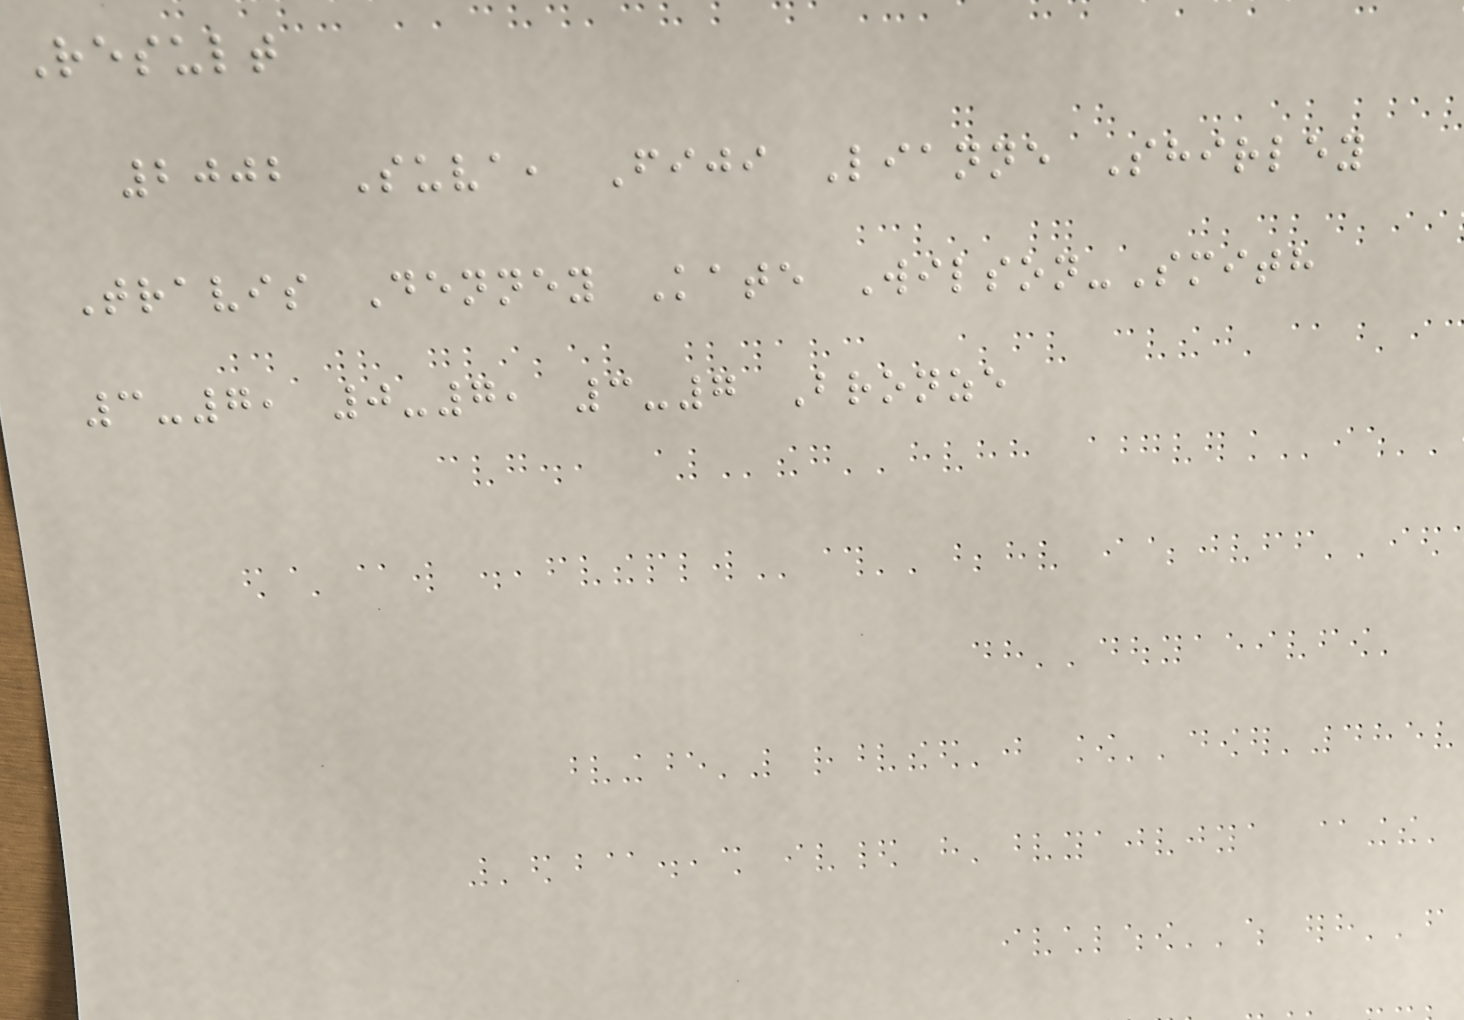Result
2002 Suva, Fiji Lianne Shirley
Travis Denney Kate Wilson-Smith
3-7, 0-7, 3-7 Bronze
